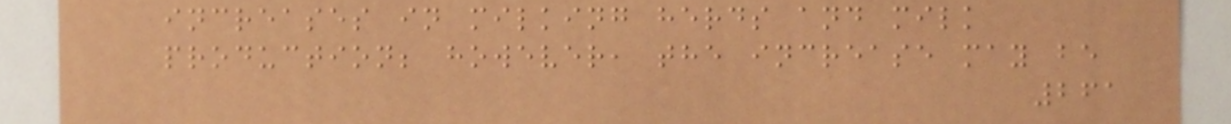increases in milking herds and milk
production; however, the increase may be
261
